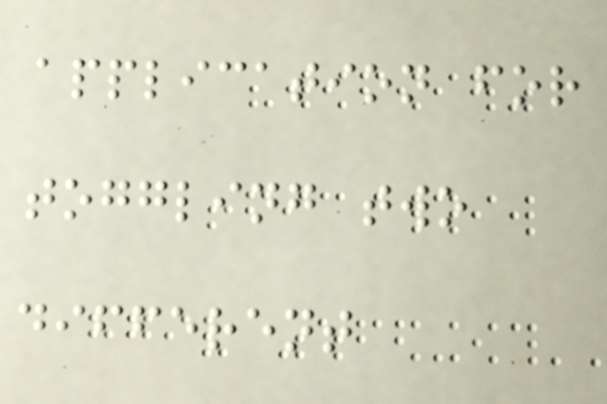application for
toggling two
different
